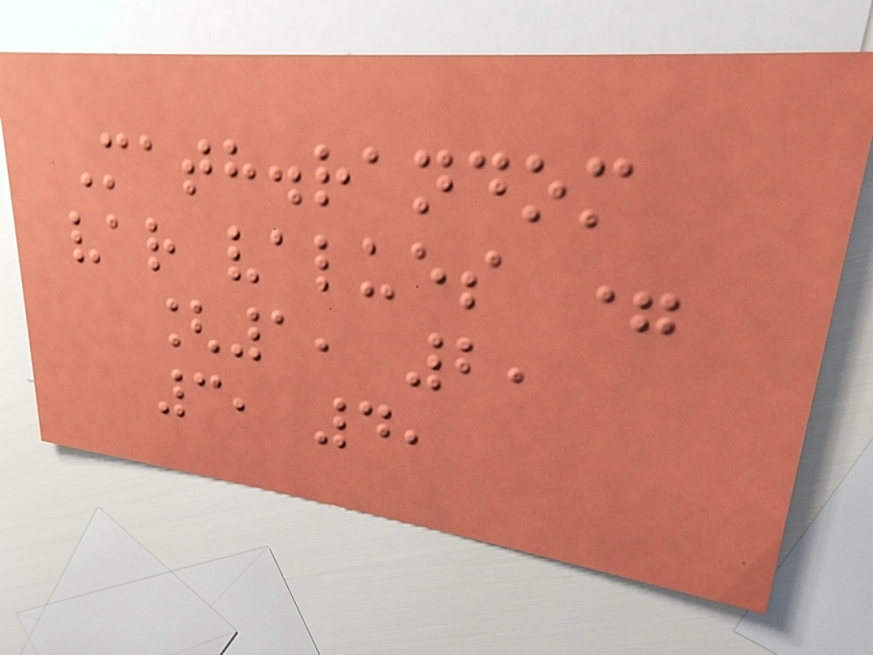Math.random
var values =
[1, 2,
3, 4,
